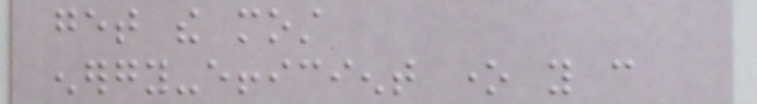get the most
energy-efficient one you can
